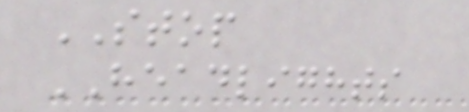STOP
HEADLIGHTS
